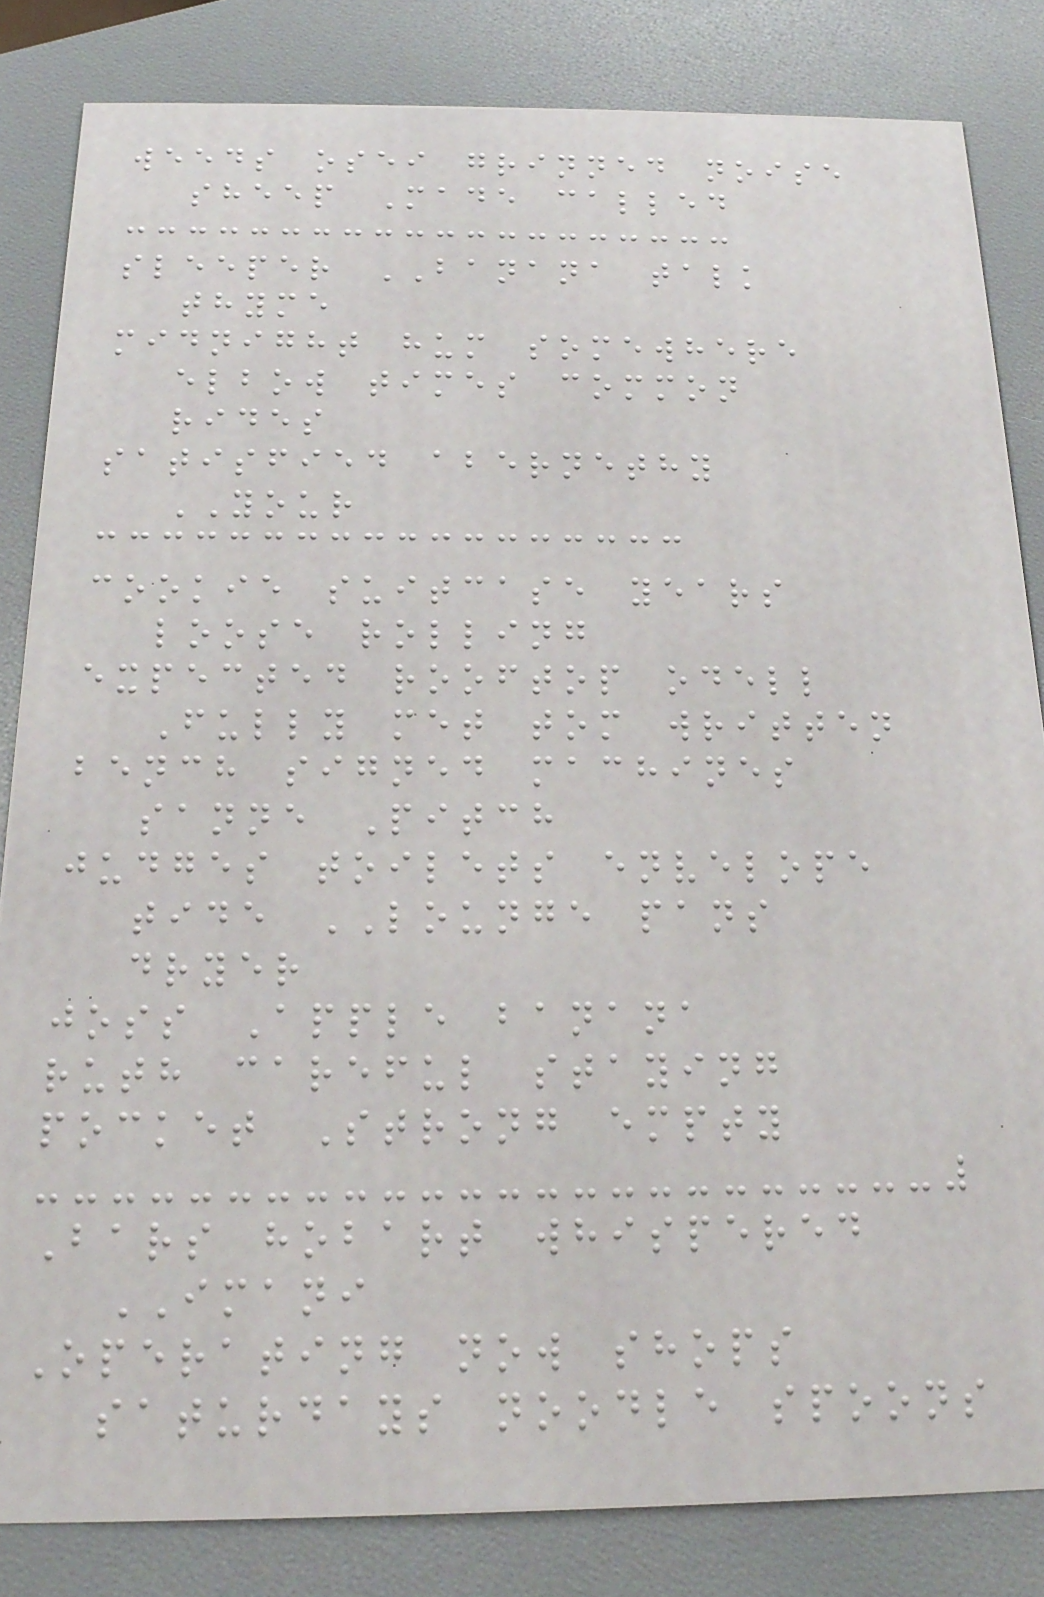weeds osei grinned noise
sheep Made called
sleeper BANANA talk
thyme
midnight hum somewhere
elbow times common
rides
satisfied abernethy
YOUR
cookie suitcase years
loose rolling
expected rooftop odell
Fully met tom written
bench signed machines
sanne Pitch
judges toilets envelope
tide LOUNGE pans
dryer
joss Apple banana
ruth careful staying
pocket Strong empty
Bars hobart whispered
IMANI
Operating now shops
saturdays noodle spoons
